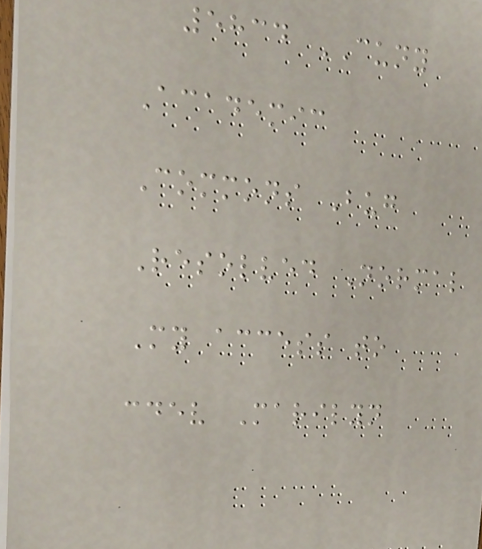5834 CUNY
Academic
Commons Bug
Resolved Normal
My access to
cdev Marilyn
